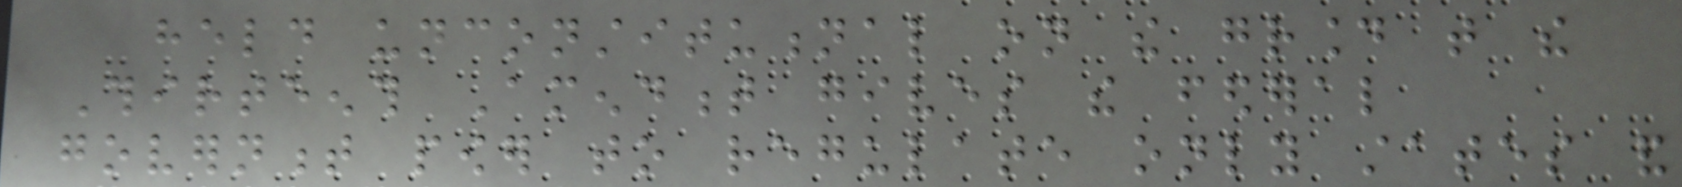held unconstitutional on the ground that the
Thirteenth Amendment gives the federal
government power to regulate only states and
